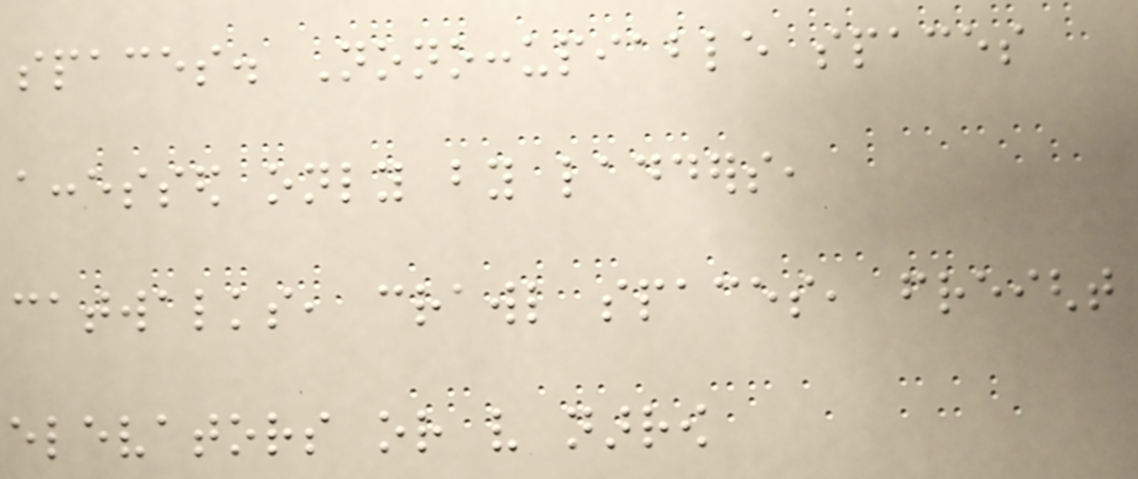spaces. Nonoccupiable spaces
accessed only by ladders,
catwalks, crawl spaces, freight
elevators or very narrow
